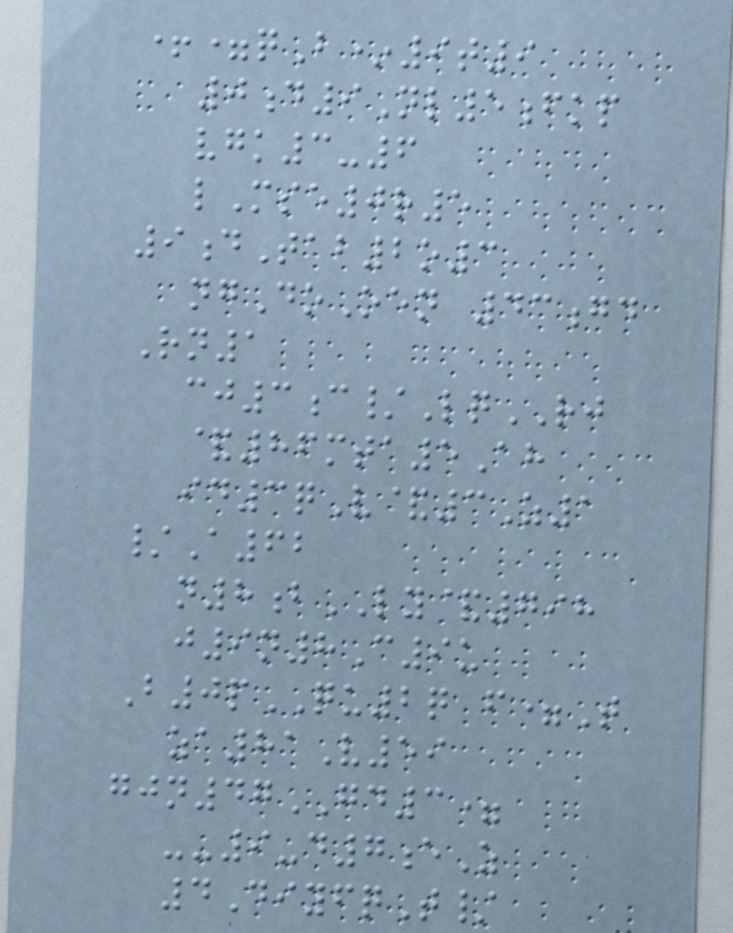+=qB*9t9
0d9Nl5fkp
vgk3-6
lMse0r5
9dTab2o3
ngDoOen 43gd
Rn1
cj3c/LqRJ
&86mta5Ah
id3qV&3Z1
/A62
n8bLY&798
j9n8C9u
B0pQU2q f=T
za81V59
gjn47GD3=
--9-d7eZ
4DiyfqT/
